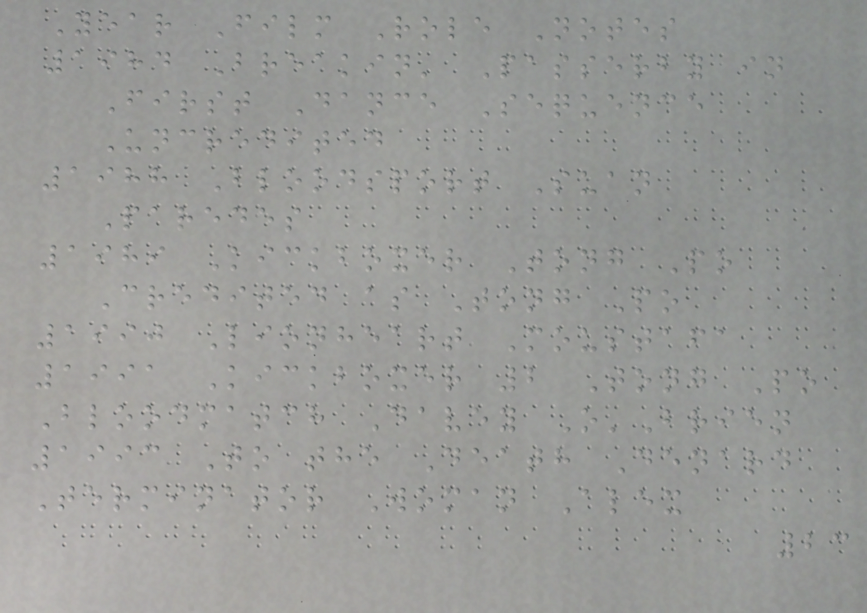Year Film Role Notes
1984 Breakin' Passerby in
First Dance Sequence
Uncredited
1988 Bloodsport Suan
Paredes
1989 Kickboxer Tong Po
Credited as Tong Po
1990 Lionheart Moustafa
1991 Kickboxer 2 Tong Po
Bloodmatch Davey O'Brien
1993 To the Death Denard
Terminator Woman Alex
23
